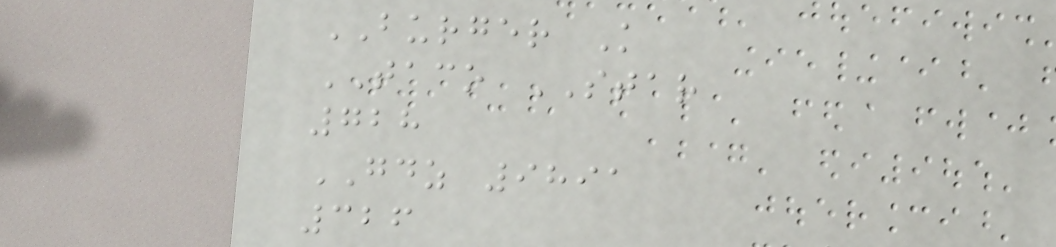BURGER K
TACO STAR
728
GDZ 9891
326
